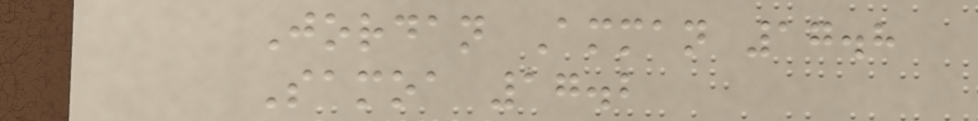Jordan Amman 17.8
Samoa 17.2
